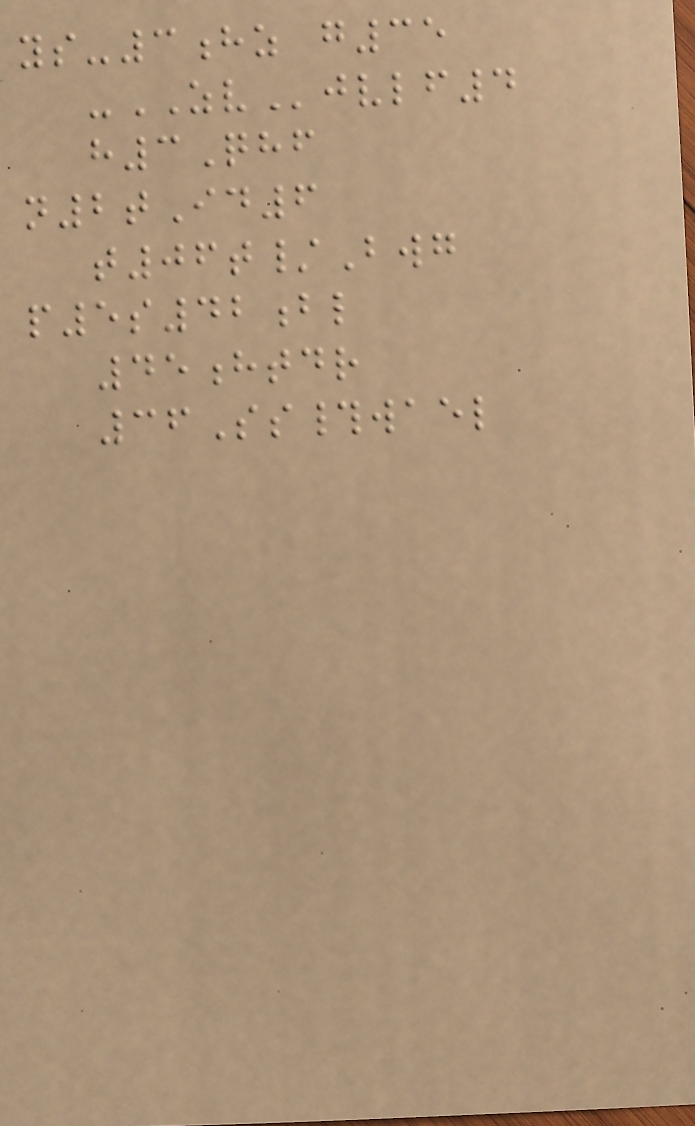ys-3hz g35
-ZVjvlf4
h3Qhf
n2tId6
t06t/Bwg
p5s42bl
45htdr
36Ss#wael
